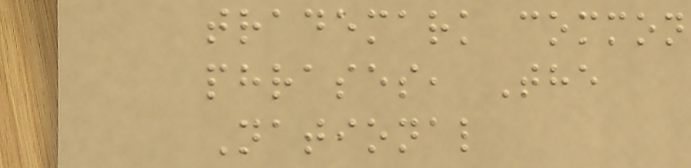trademark common
phrases, The
National
